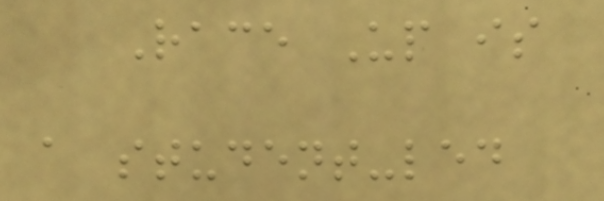Race Up is
a student-led
